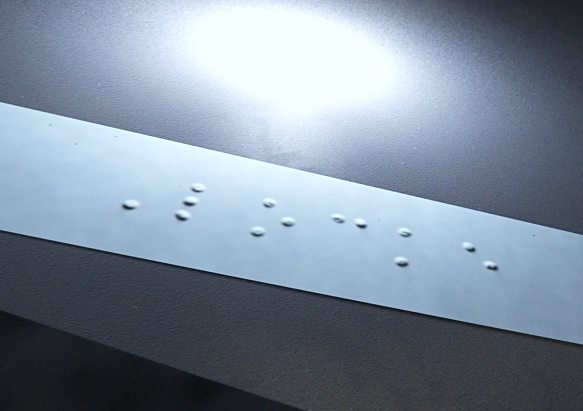Locke
